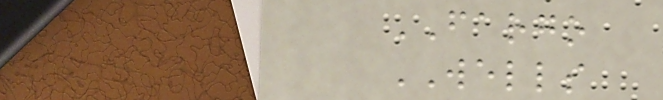FARGO
WELLS
